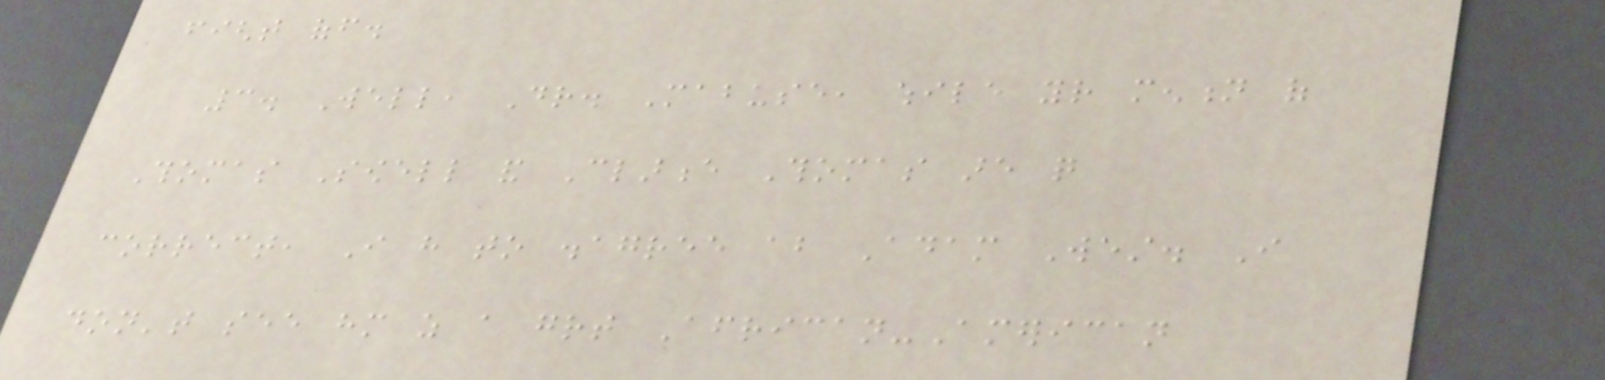fight off.
3. Well, Dr. Mabuse, while your mention of
Thomas Sowell and Clarence Thomas are quite
correct, I have to disagree about Adam West. I
don't see him as a great African-American
